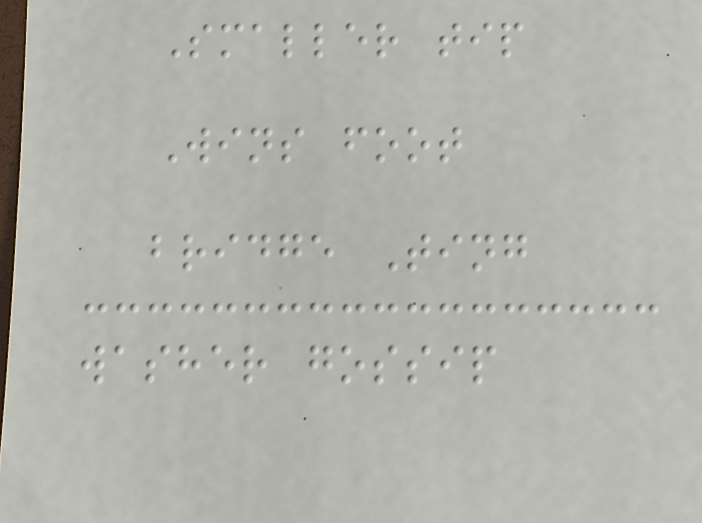Smaller tip
Wins foot
bridge Ting
washer gossip
